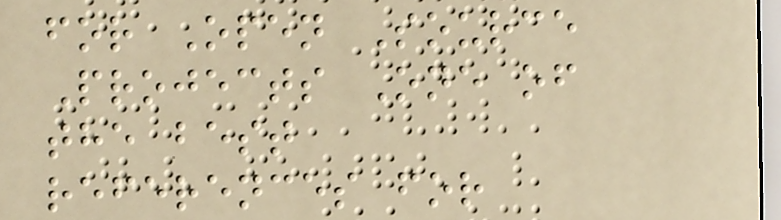for Open Source
Projects One of
the best
references for
